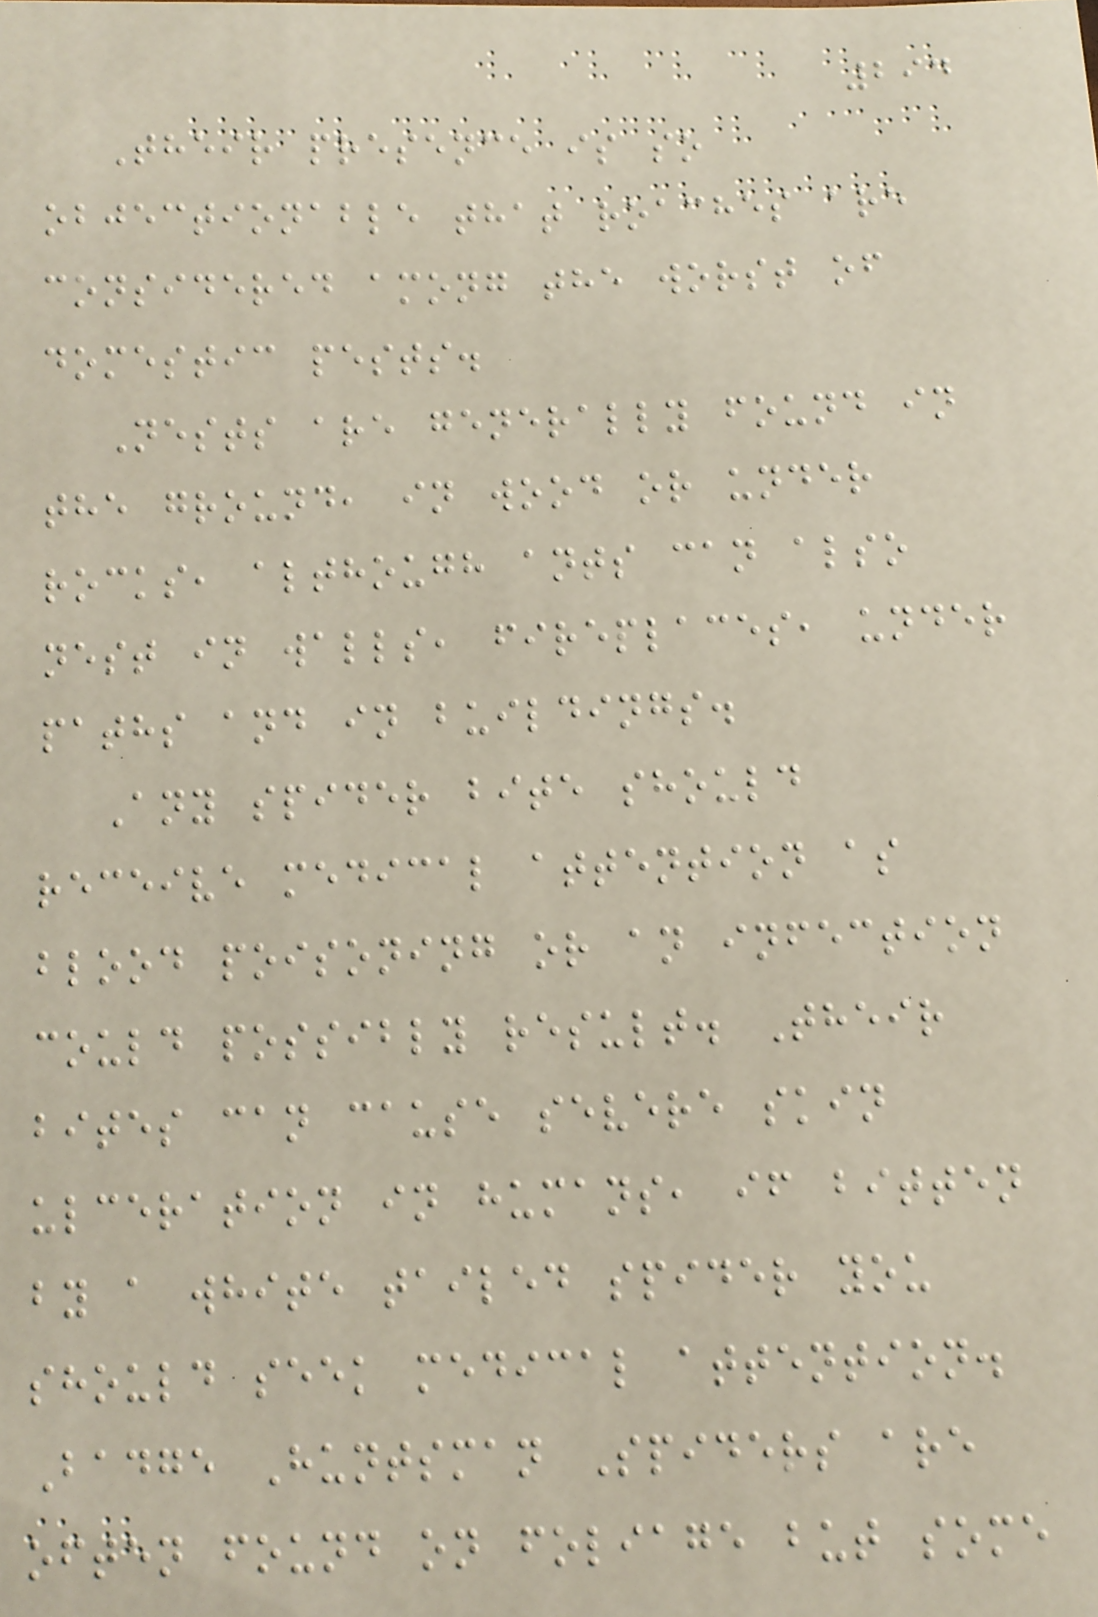294
Their presence is so
objectionable that roaches are
considered among the worst of
domestic pests.
Nests are generally found in
the ground, in wood or under
rocks, although ants can also
nest in walls, fireplaces, under
paths and in buildings.
Any spider bite should
receive medical attention as
blood poisoning or an infection
could possibly result. Their
bites can cause severe skin
ulceration in humans, if bitten
by a white tailed spider you
should seek medical attention.
Badge Huntsman Spiders are
often found on foliage but some
